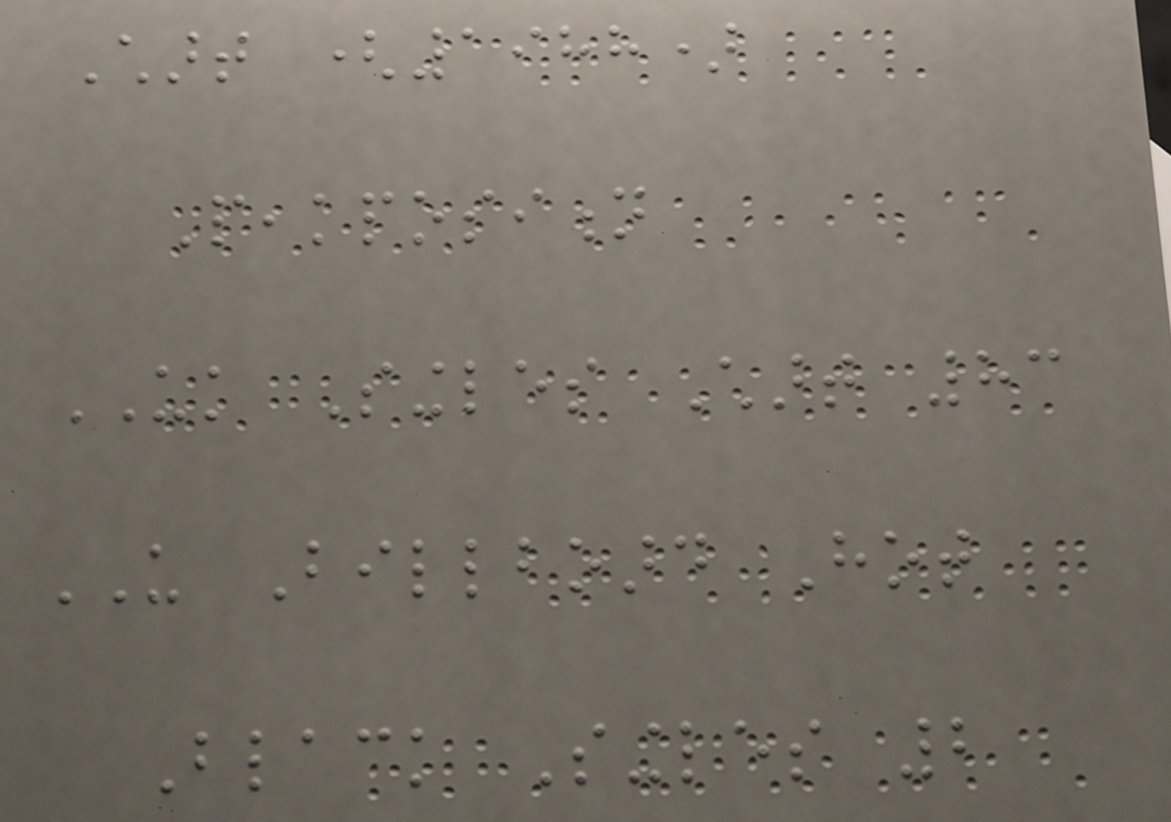Chart (1988)
Peakposition
UK Singles Chart 83
US Billboard Hot
Black Singles 2
